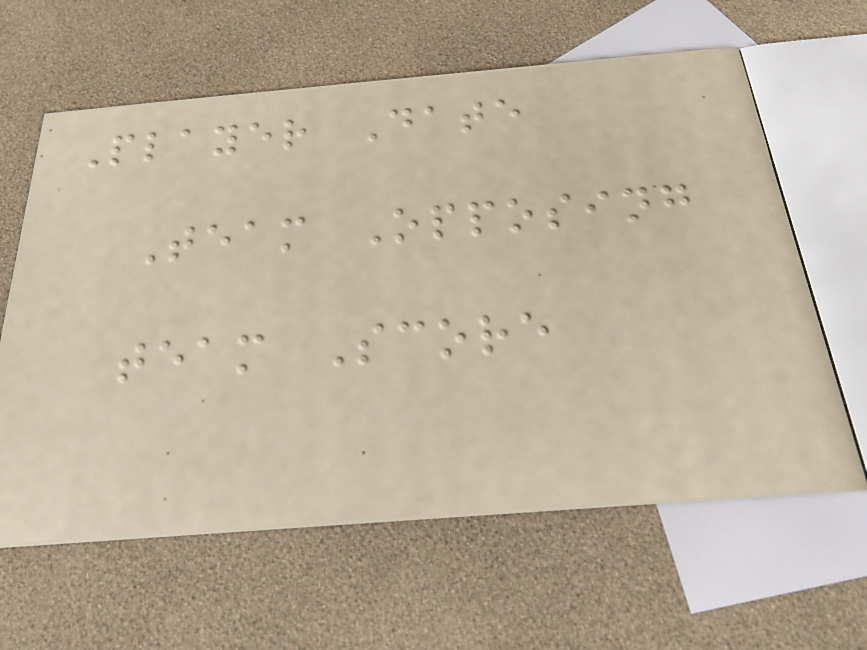Player Date
Team Opposing
team Score
